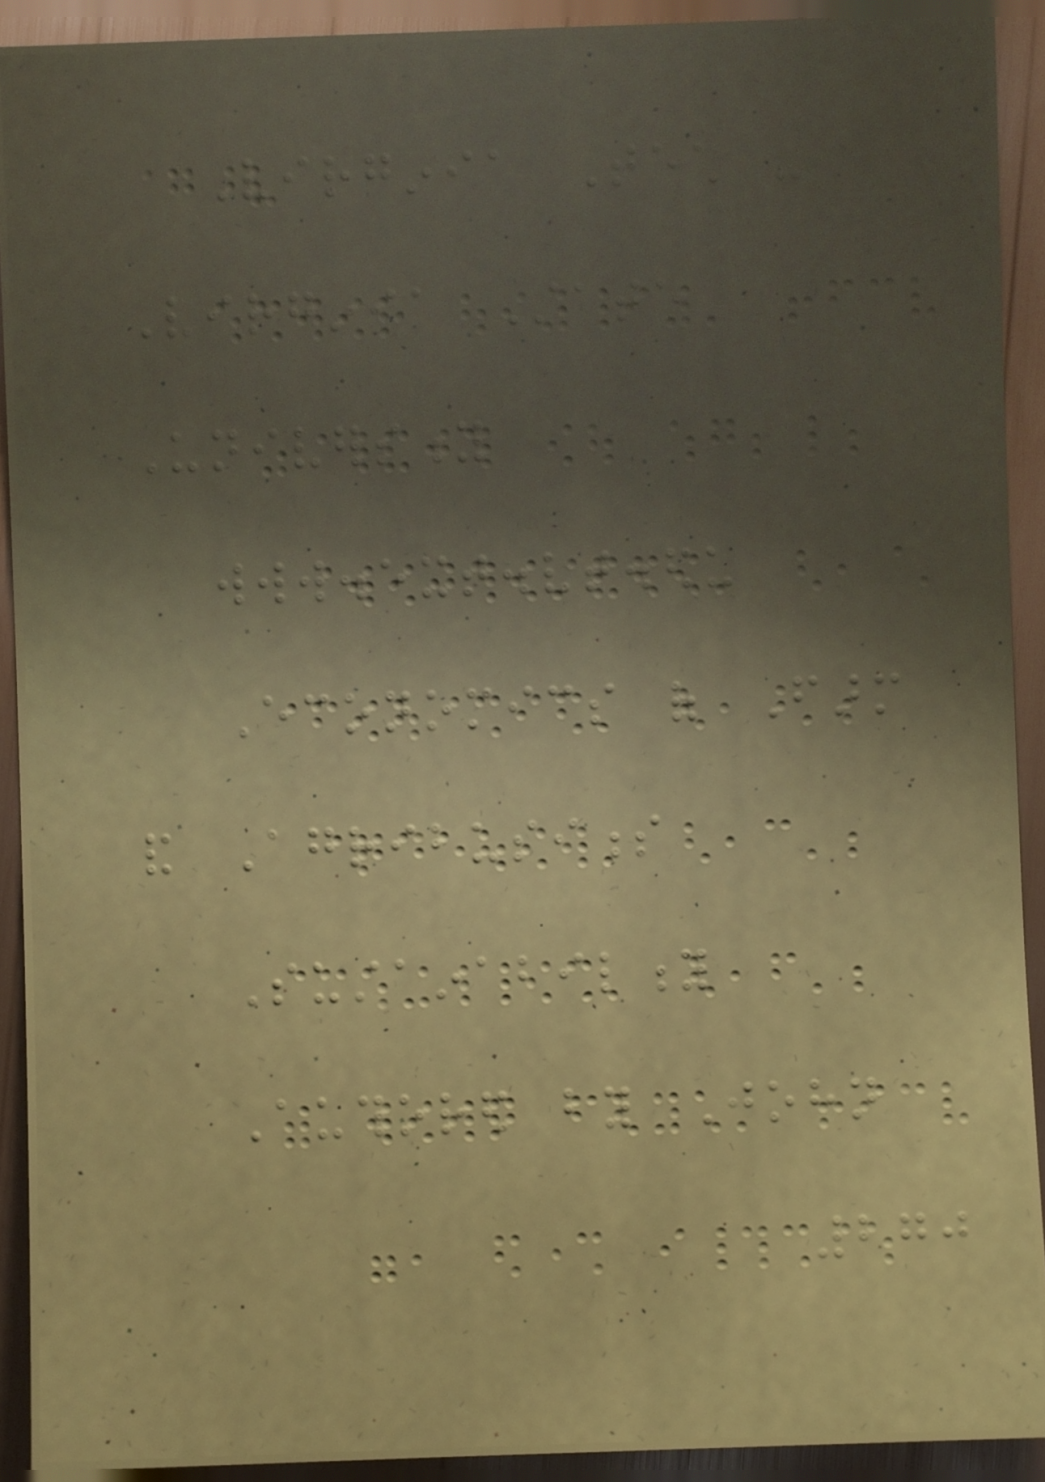Virginia Tech -
Virginia State
University
www.ext.vt.edu
Economics of Farm
and Agribusiness
Sustainability
Authored by John
270
